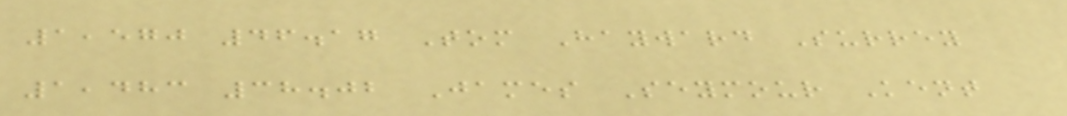1,570 46.17 Tom Hayward Surrey
1,483 38.02 James Seymour Kent
